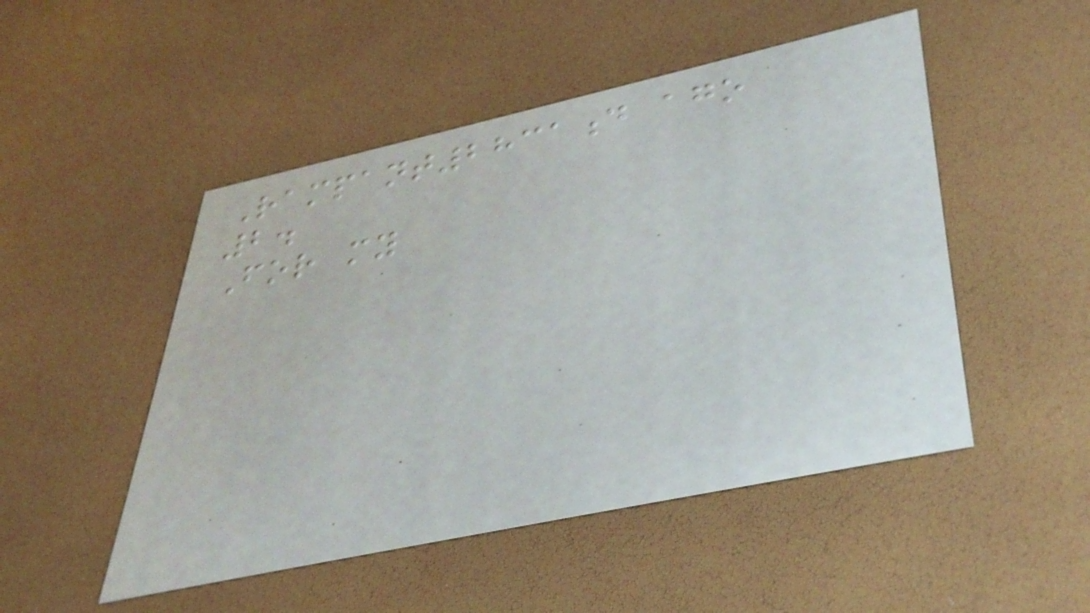Rampant2831d ago
2.
For my
